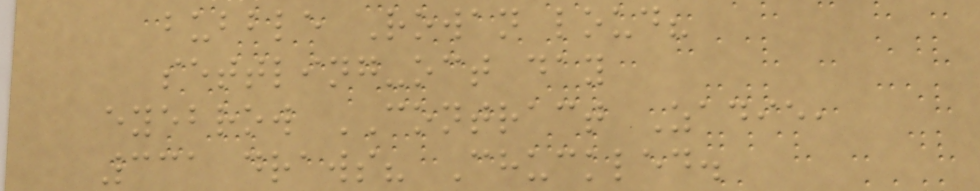bubble Rowan loud?
settling-oct day
eyebrow CONTRACT Zadie,
331 draws? Chuckled.
